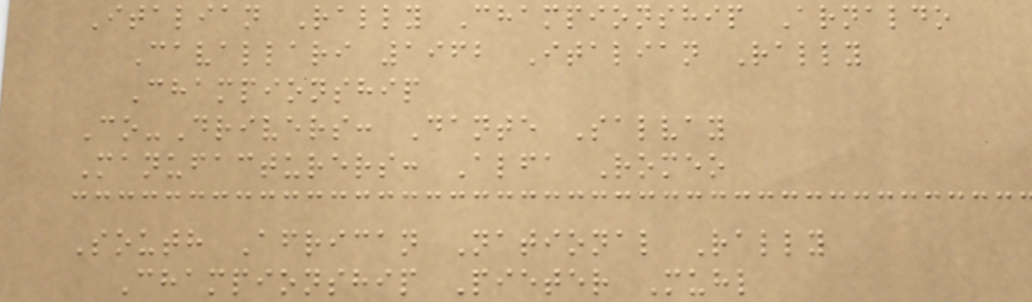Italian Rally Championship Arnaldo
Cavallari 1962 Italian Rally
Championship
Co-Drivers: Dante Salvay
Manufacturers: Alfa Romeo
South African National Rally
Championship Pieter Muhl
